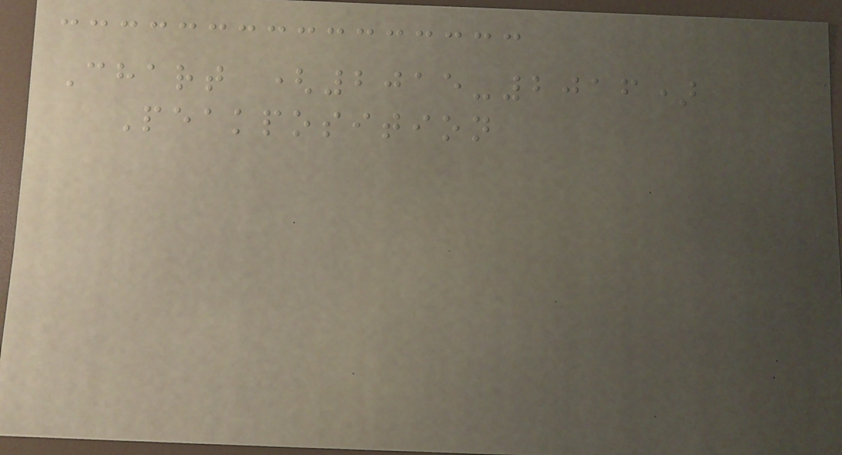Chart (2015-2016)
Peakposition
